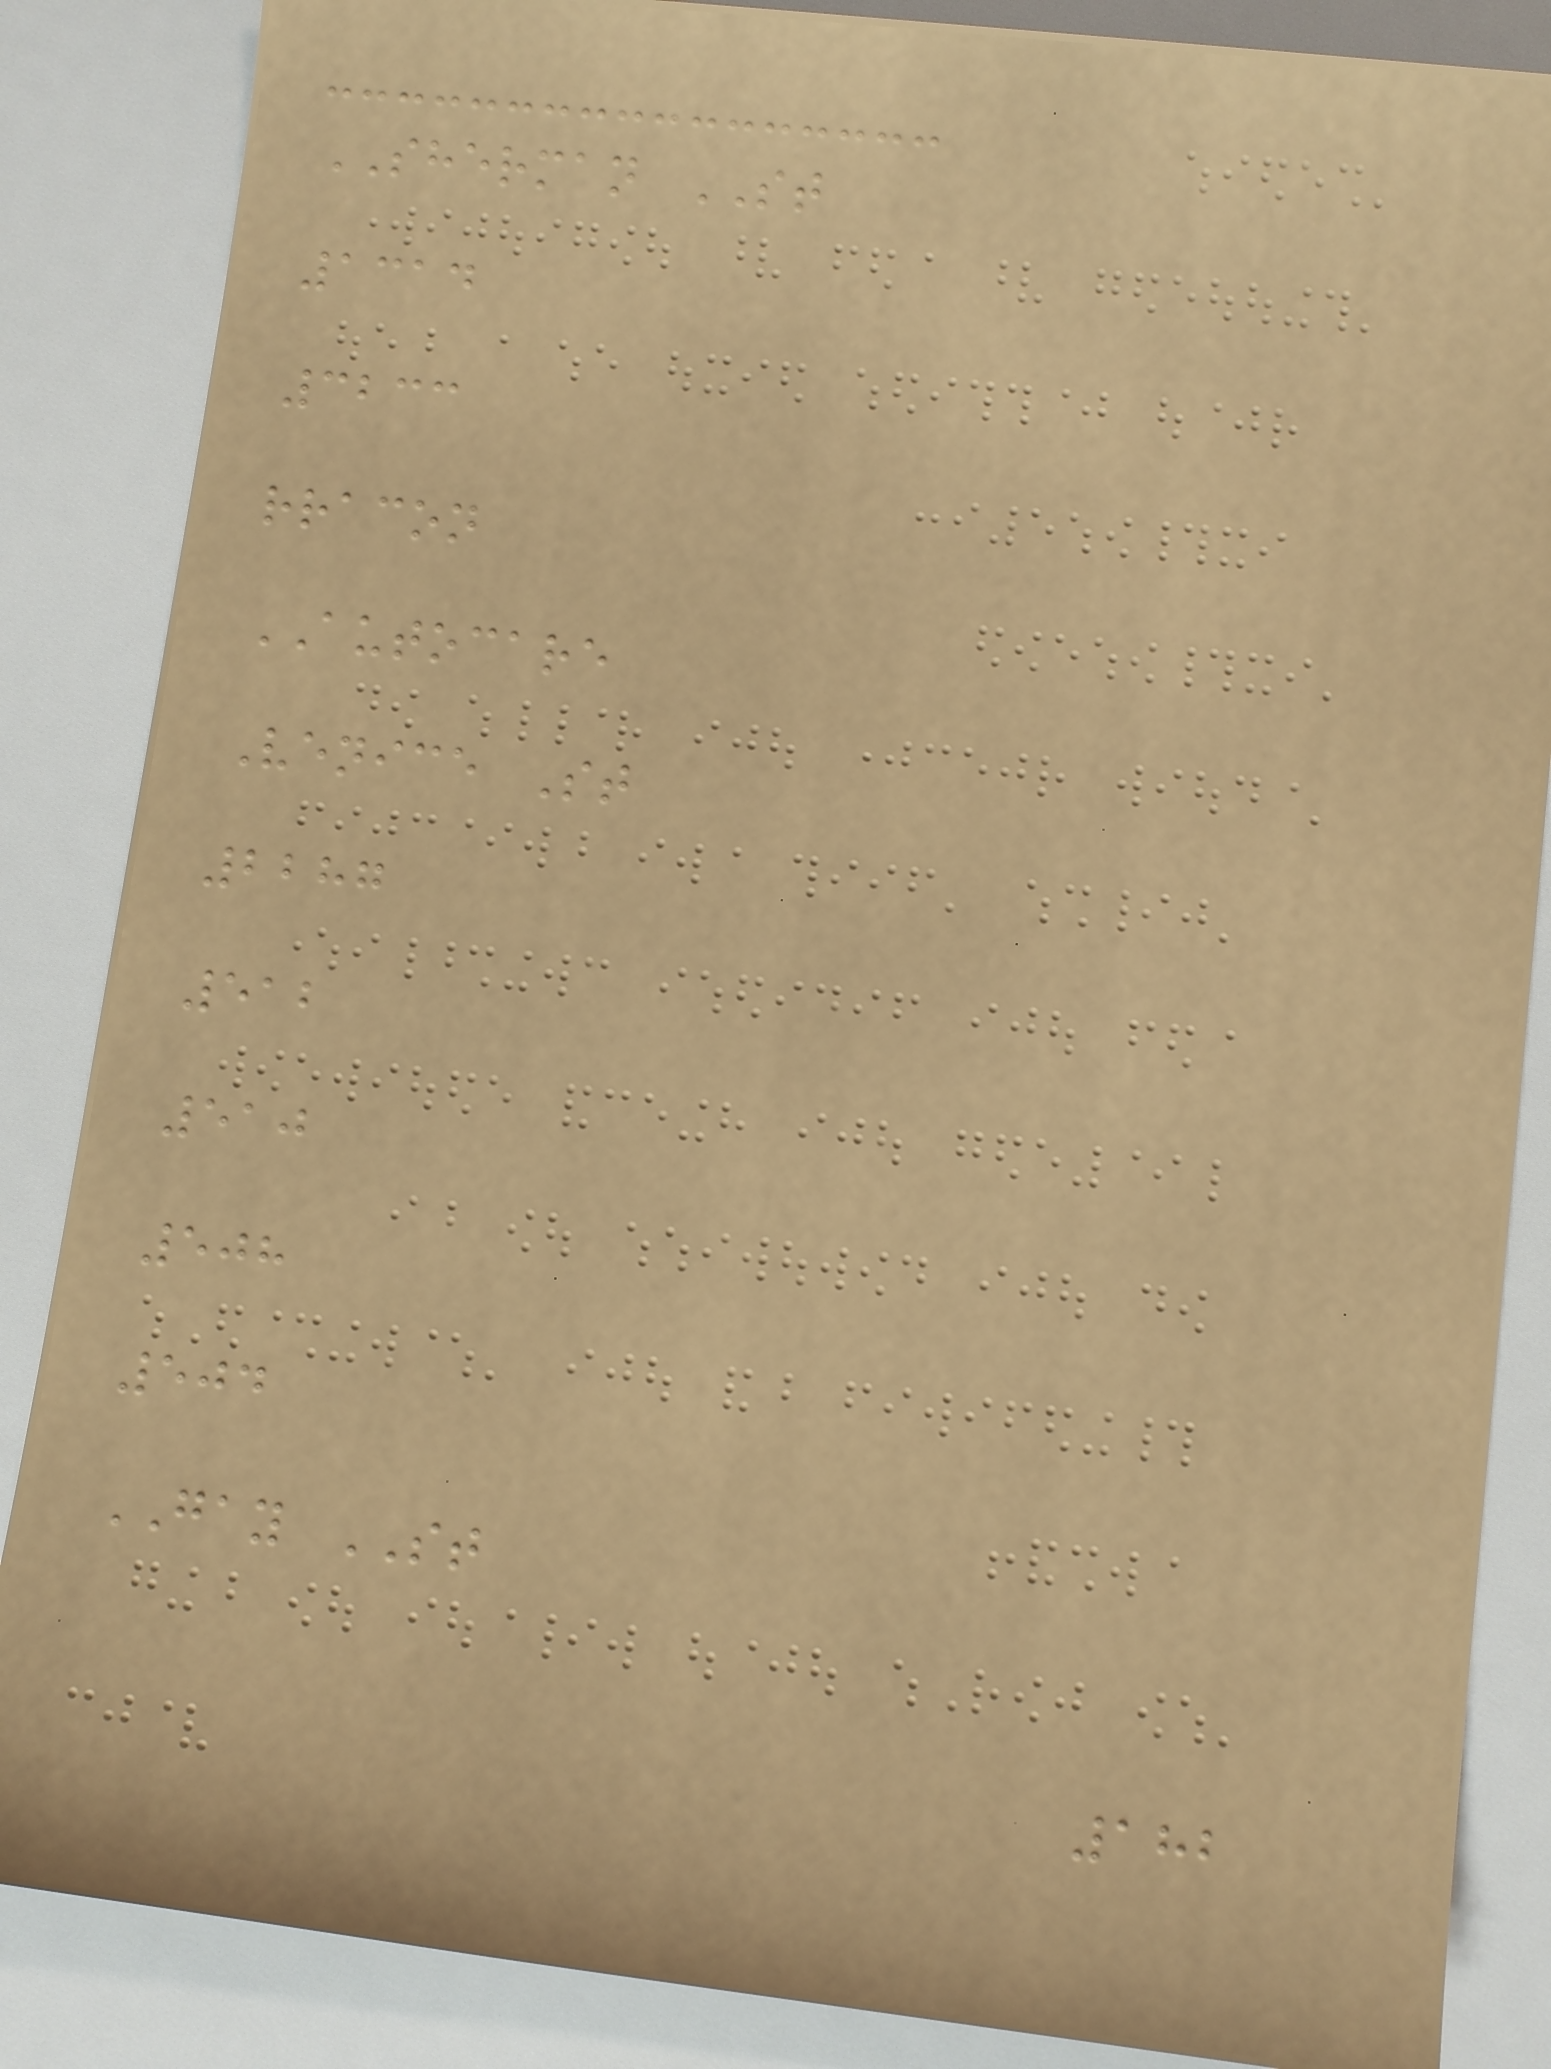SHERMAN ST
1314
3233
rracon
AUTOCARE
Venice St
2287
512
510
508
504
GAY ST
182
